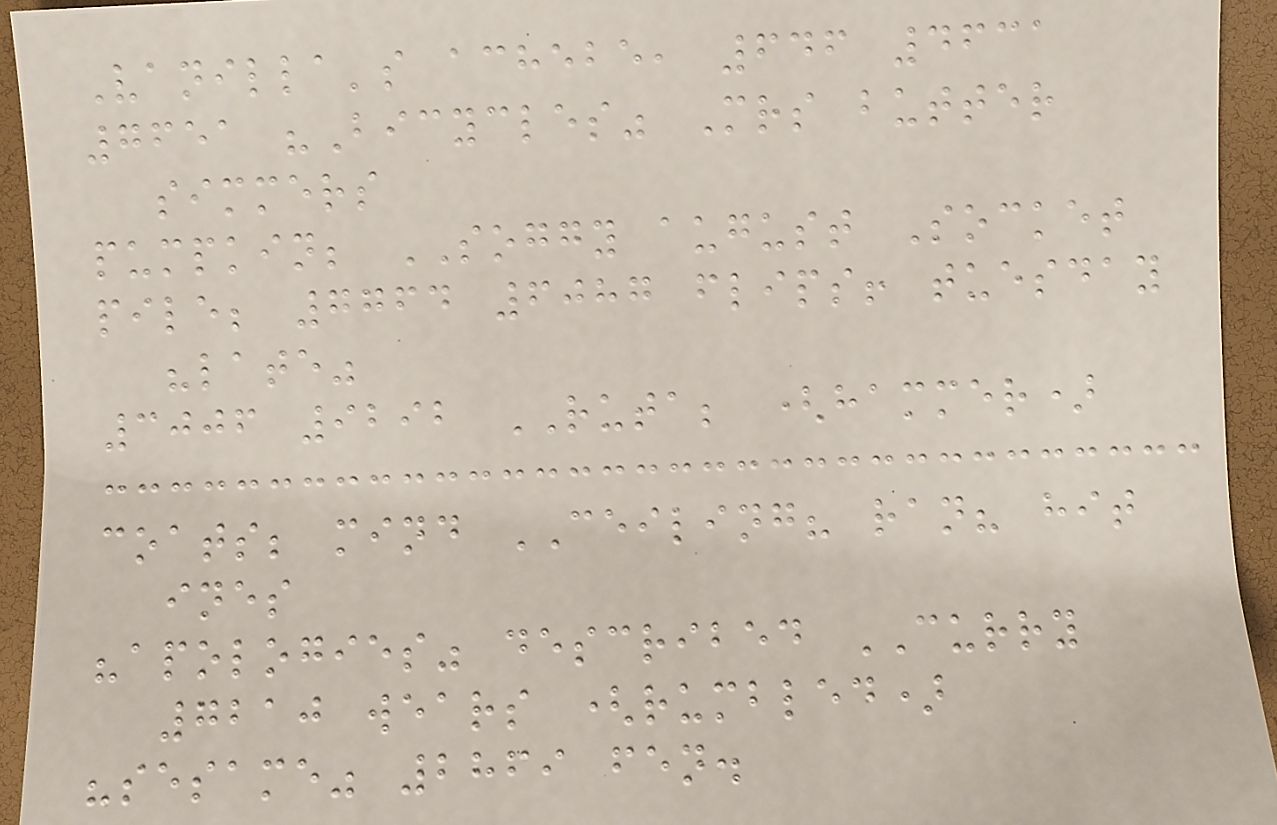Vanilla's achebe, 646 4631
7651 "Bicycles" Mrs butter
simmers
pumpkin; SOGGY august Socket
pile; 7764 6087 flips! tuesday
"late"
3006 9292 RUTA; (hammer)
coats; mind CEILING? ran? hit
ines
"apologies" described CURRY
7210 wears (rumbled)
"sesame" 2869 fen.
